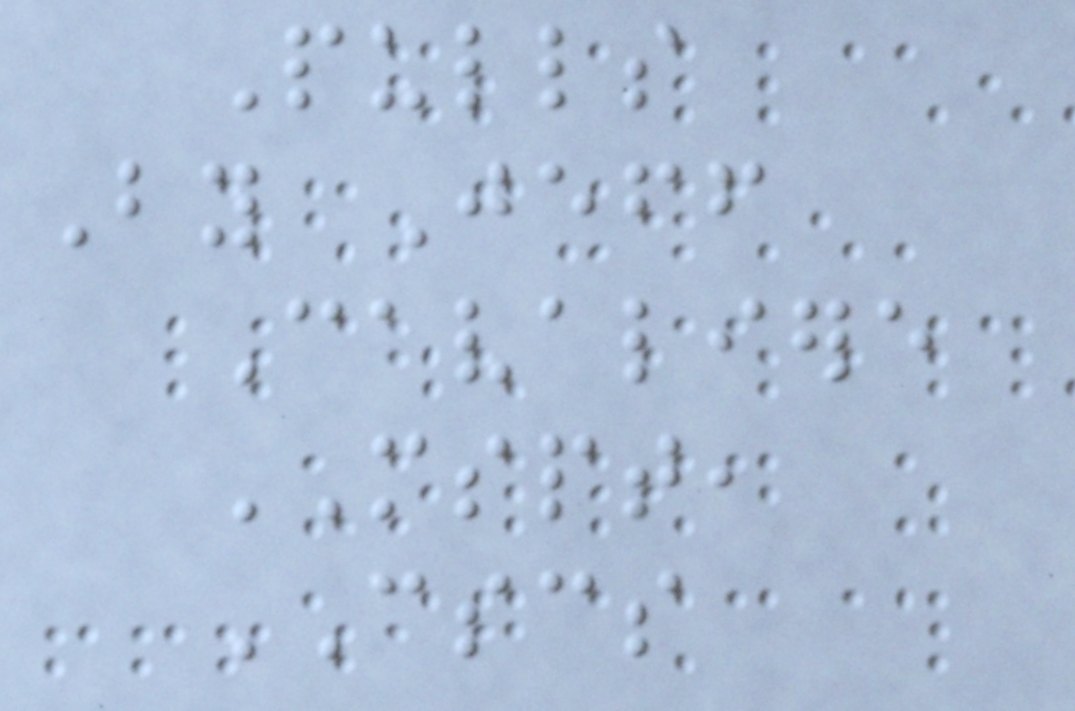Pulls
By Jeff
Cavaliere
MSPT,
CSCS
